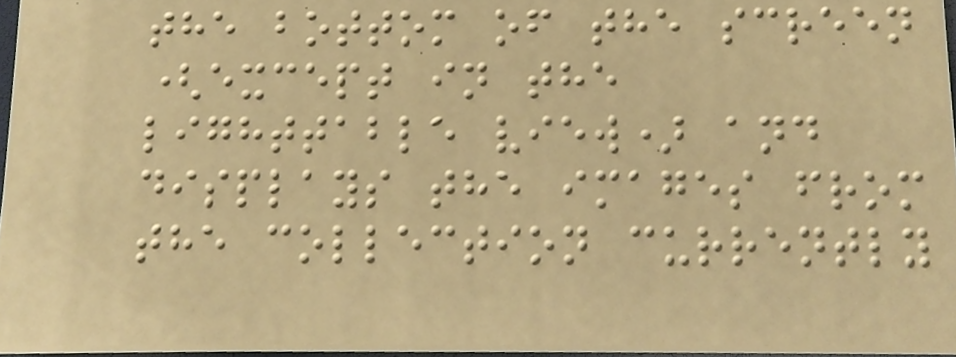the bottom of the screen
(except in the
lighttable view) and
displays the images from
the collection currently
